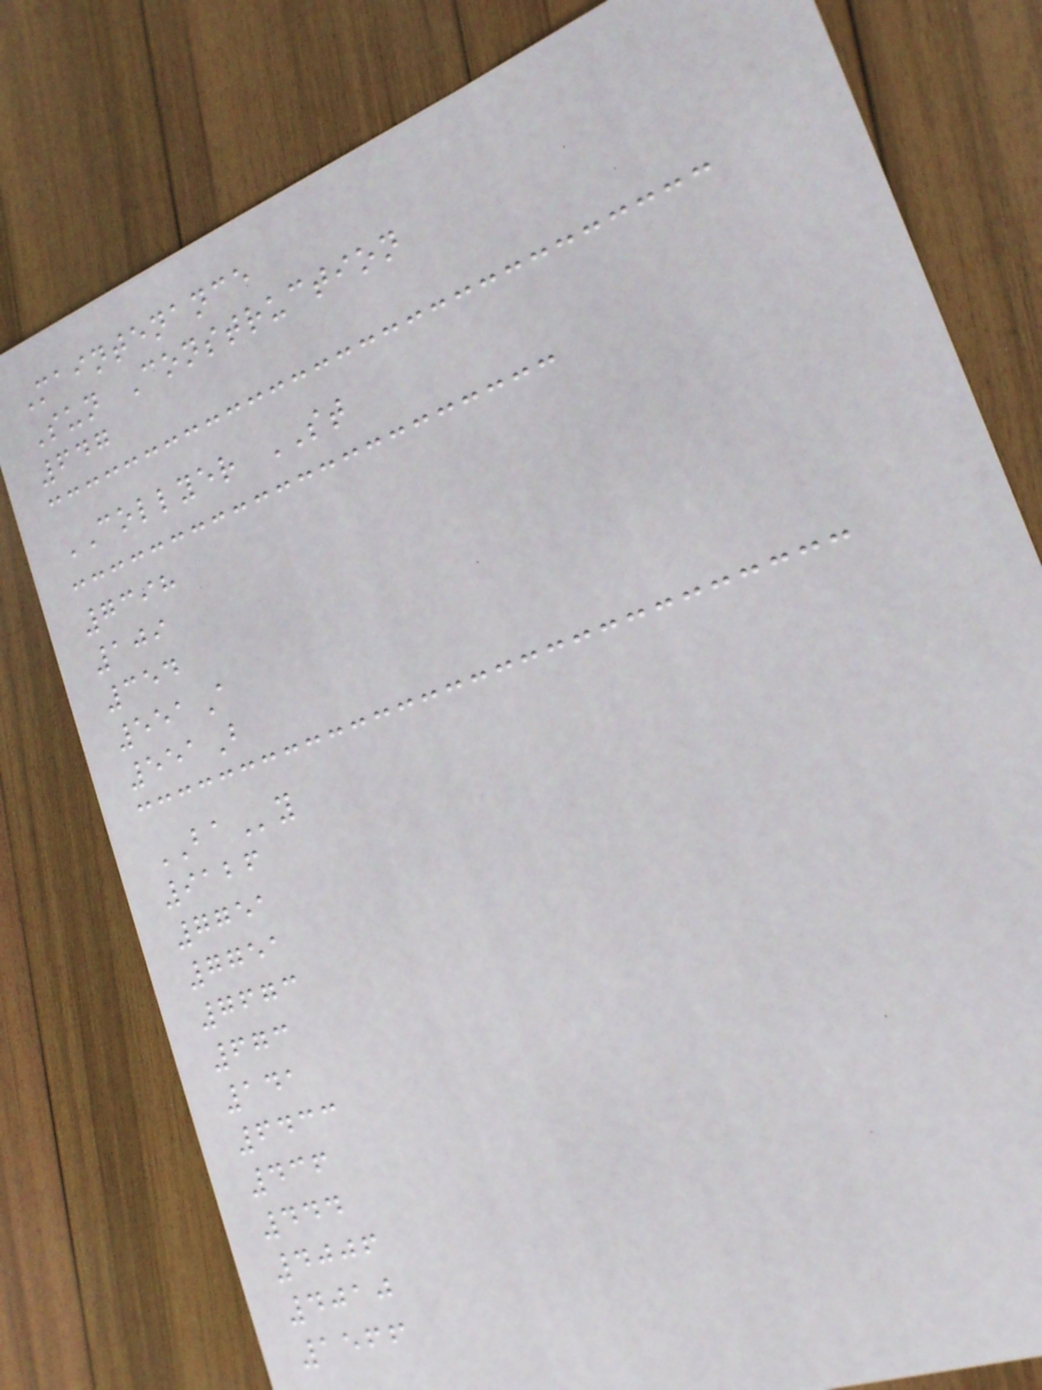Maintenance
Sun Construction
647
COLLYER ST
7398
109
354
551A
551B
BAy
9126
7751
7751
7673
673
141
6433
436
444
4006
4010
1566
